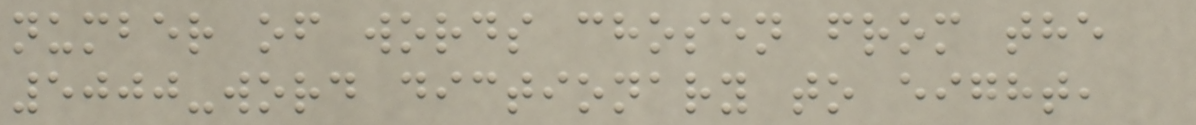number of words chosen from the
5000-word dictionary to eight,
